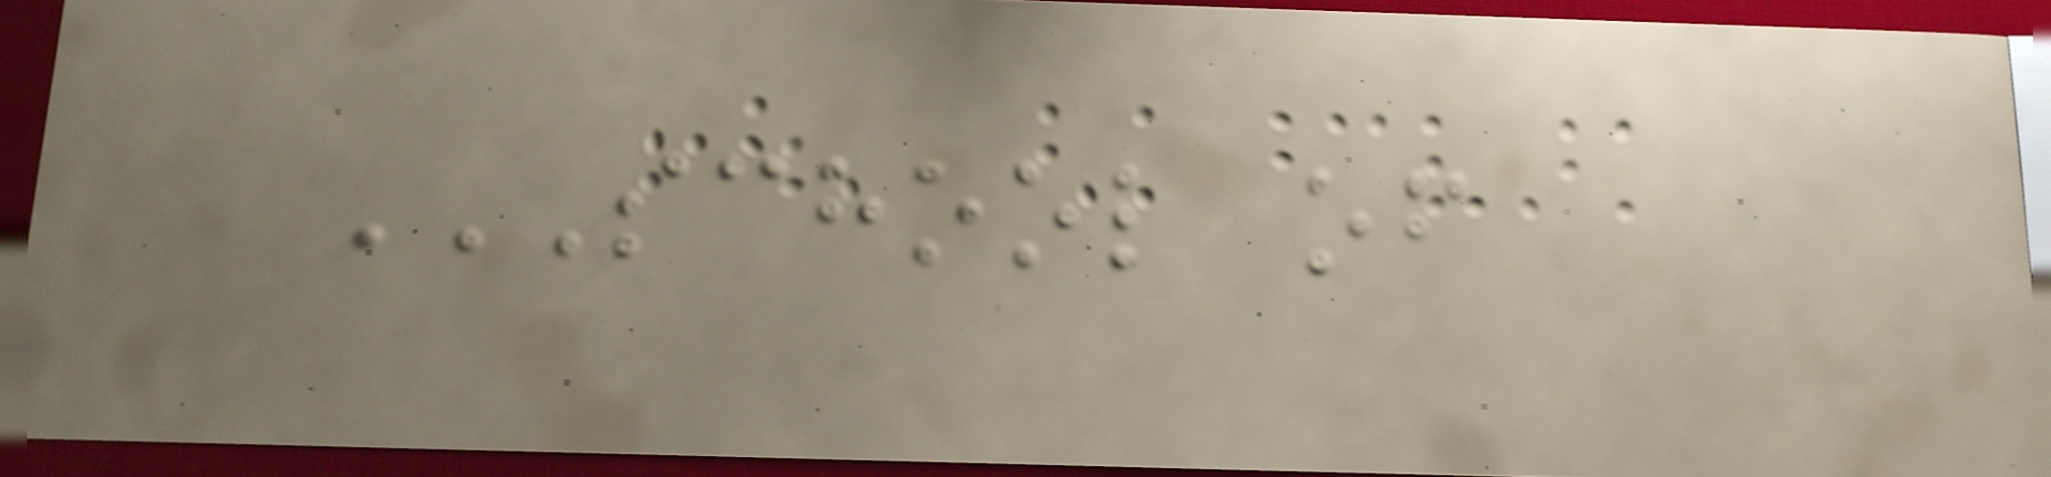SCHOOL OF
